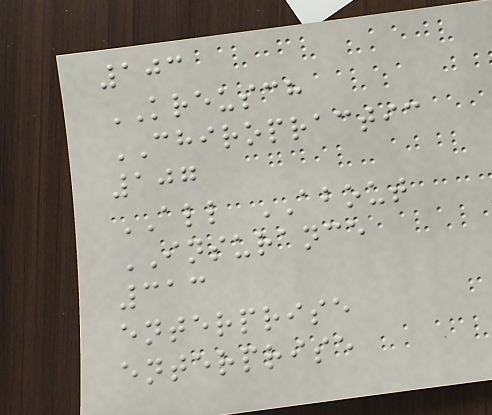103
KREUSCH
CHIROPRACTIC
107
ALL ABOUT
INSURANCE
313
enterprise
enterprise
